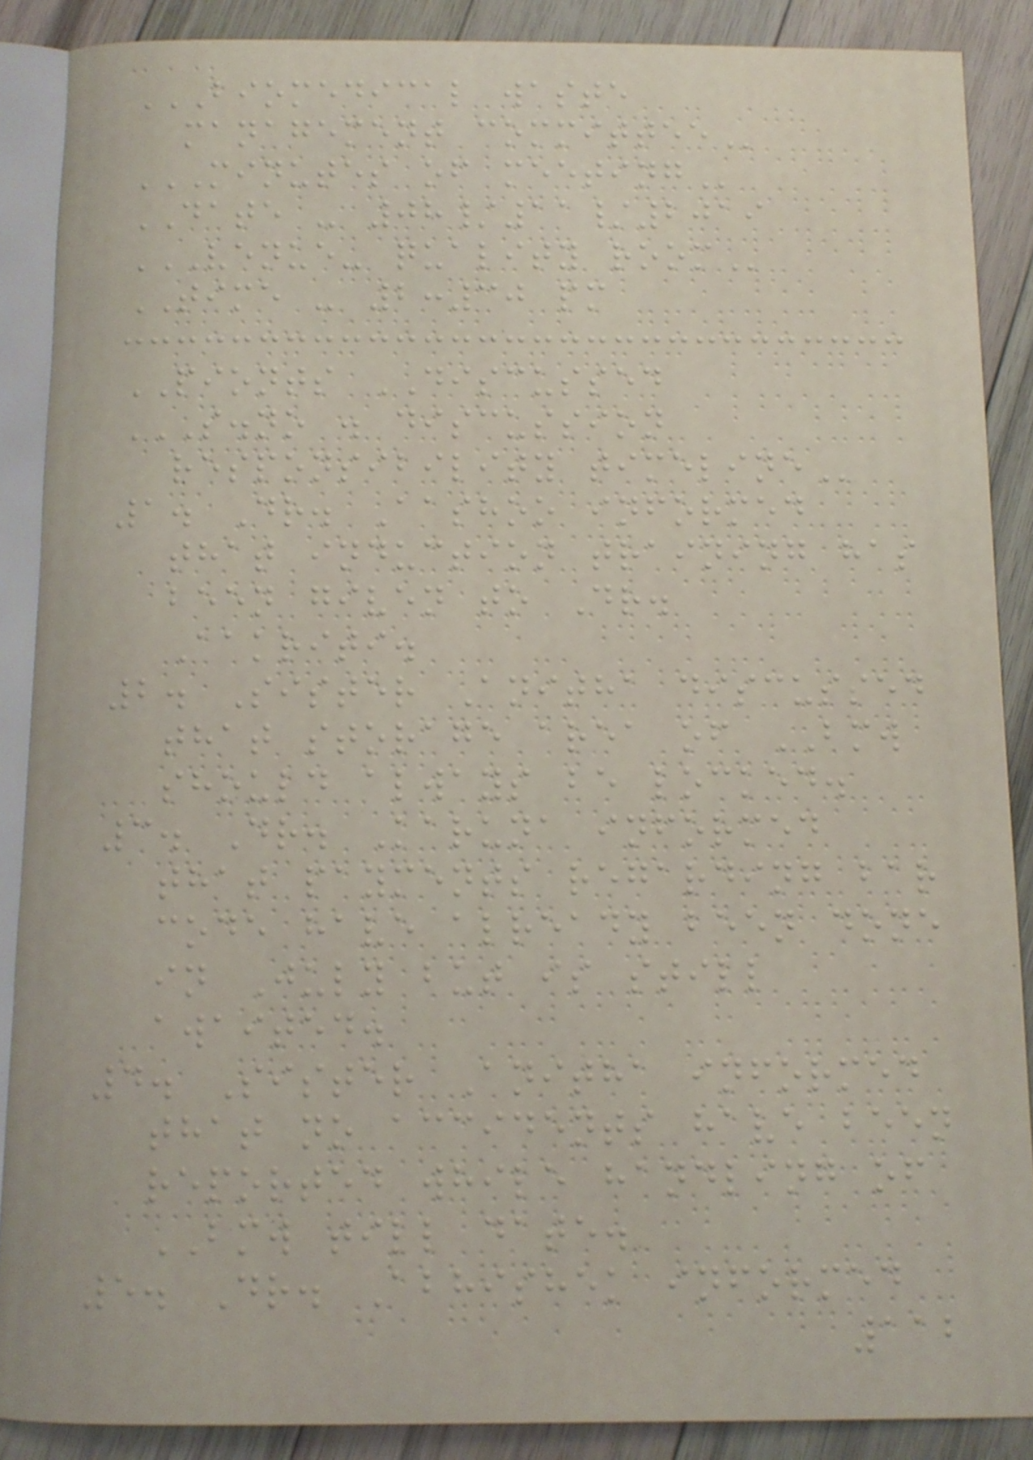BIOMEDICAL WASTE
MANAGEMENT COMMITTEE
MINUTES OF MEETING
DATE - 08/11/2019
VENUE- QUALITY ROOM
TIME - 2:30 pm
PIONTS DISCUSSED
S.NO . DISCUSSION
RESPONSIBILITY TIMELINE
1. Dr. Aashoo informed
that induction training has
been given to Dr.
Aakriti.
2. Sister Anitha discussed
that storage area of BMW
should always be locked.
3. Dr. Karuna informed
that payments regarding bar
code have already been done
in July but is still
awaited.
4. Sister Anitha informed
that no accidents have been
reported while handling of
BMW till date.
5. Dr. Abhishek informed
112
